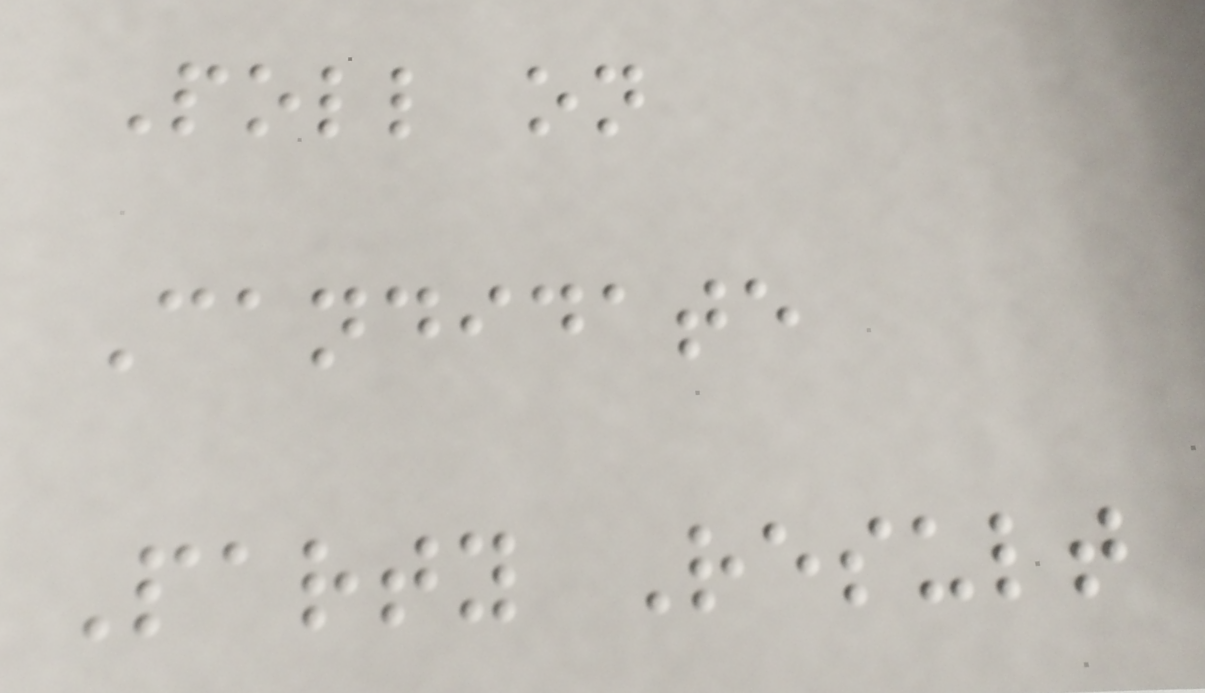Poll on
Candidate
Party Result
